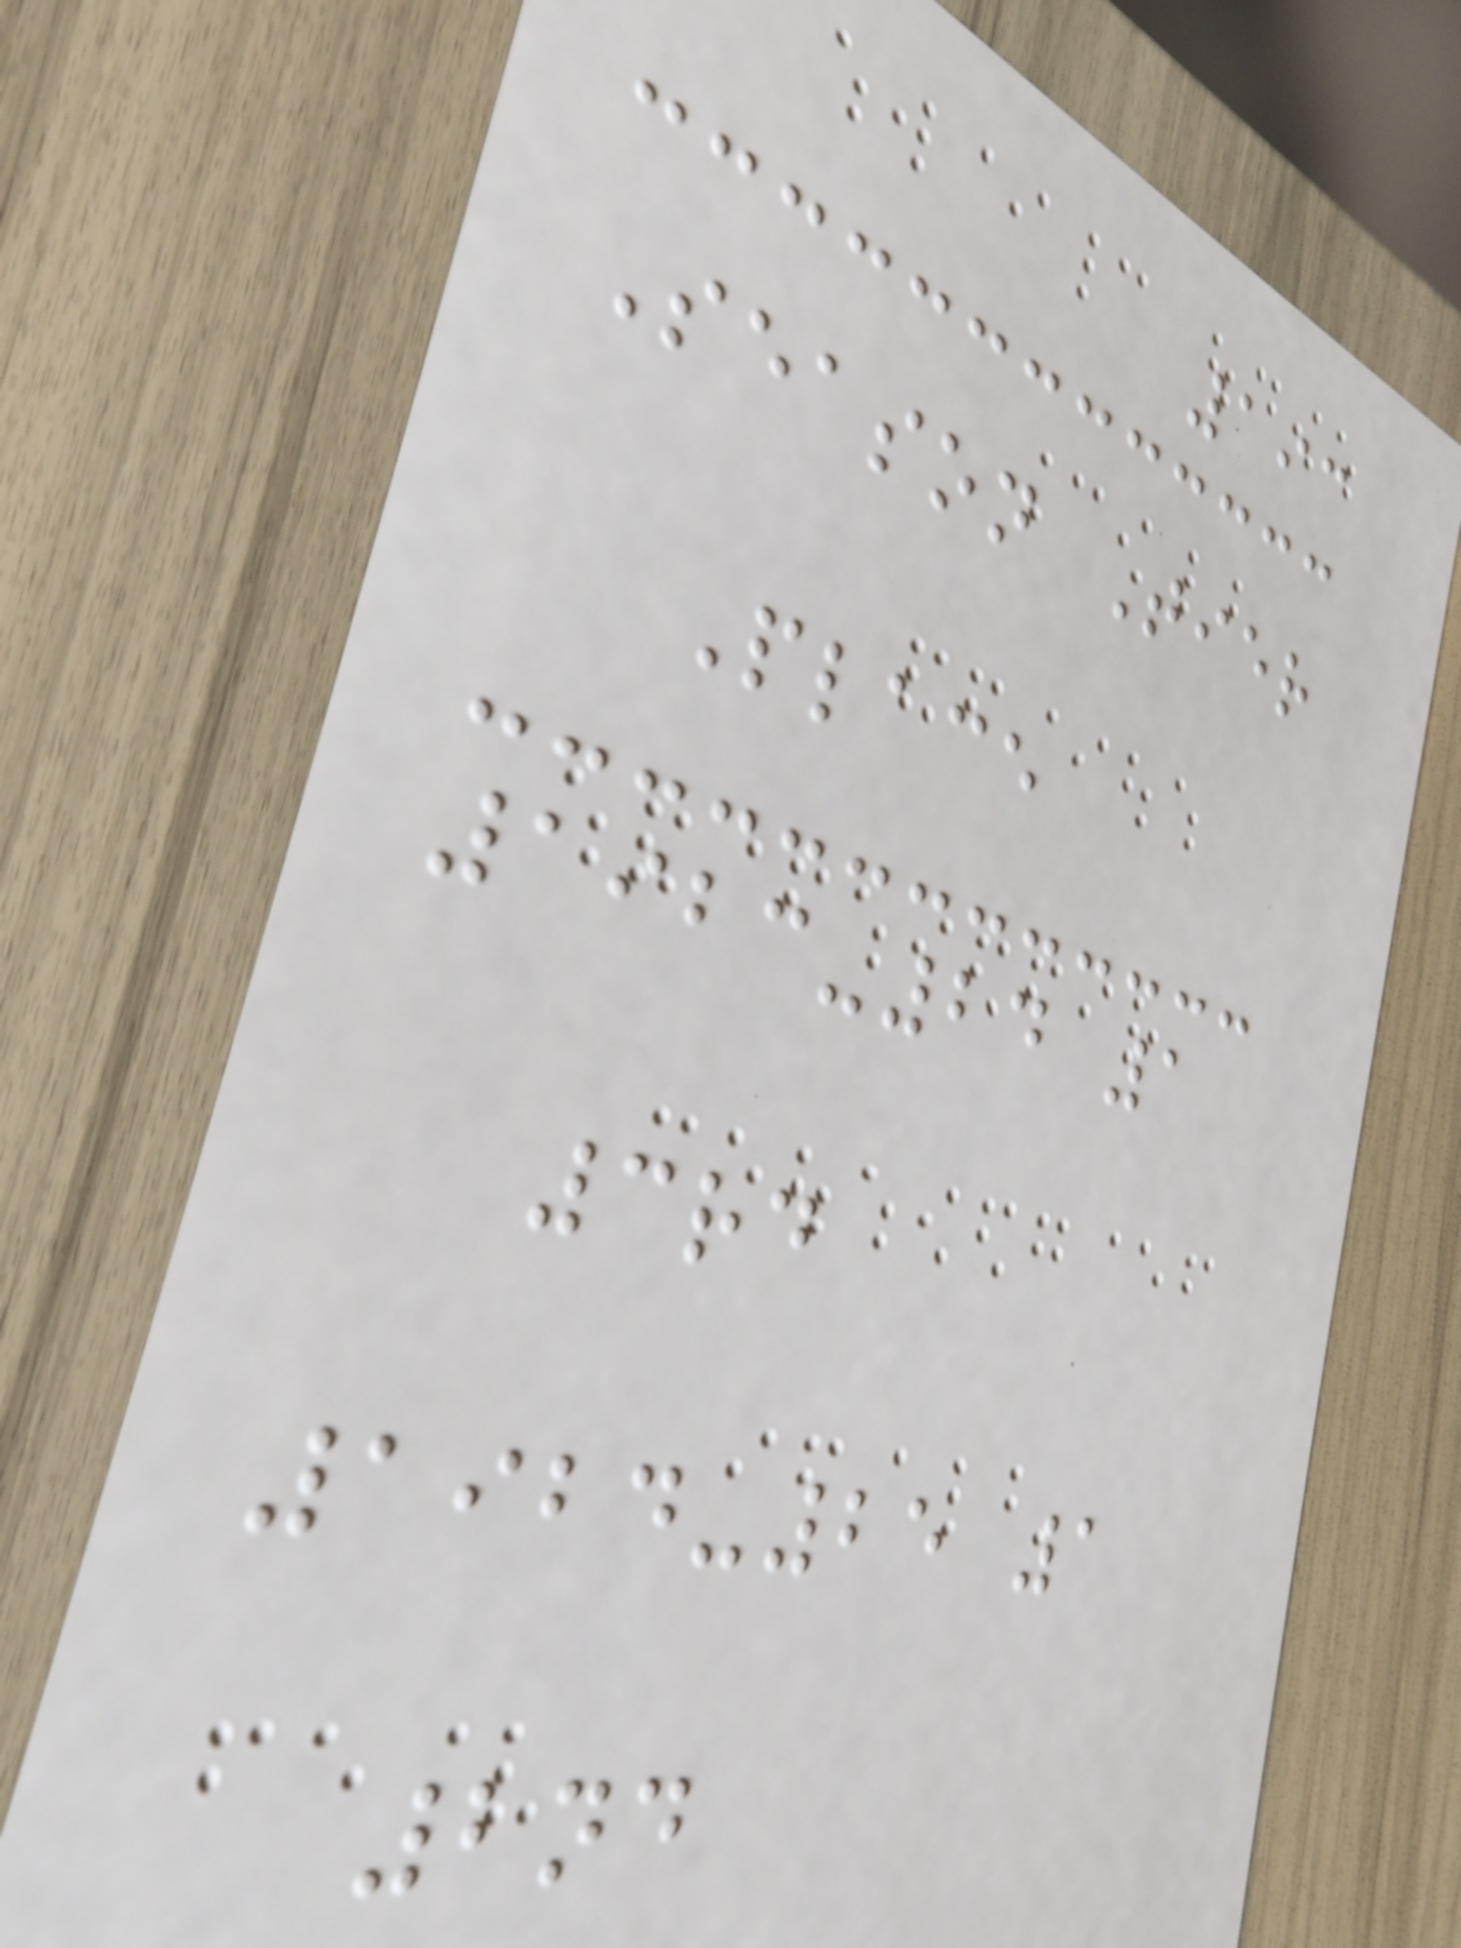193
Season Tier
Place
1923-24 1
3rd
1924-25 1
2nd
